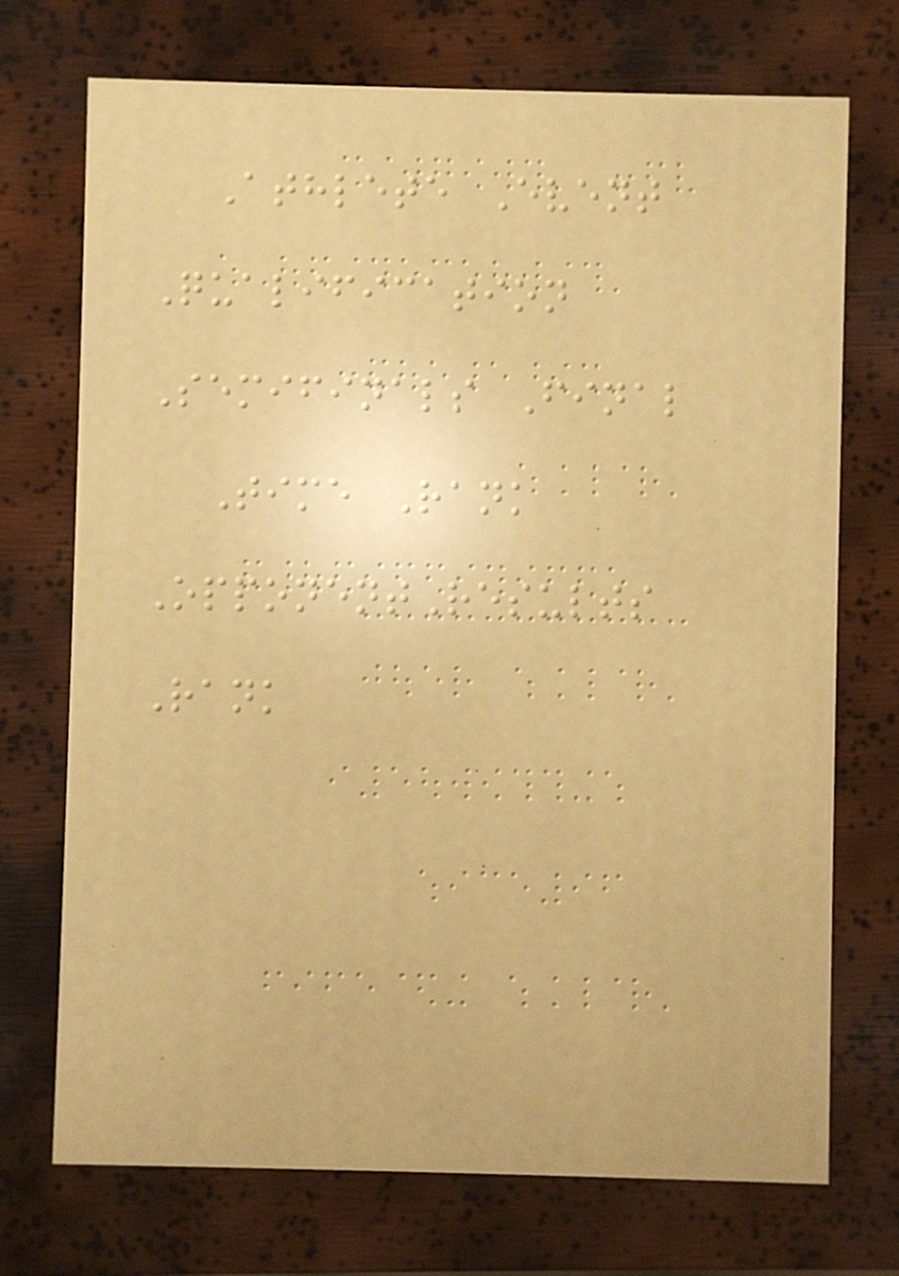Athlete Event
Qualification
Semifinals Final
Time Rank
OpponentResults
Rank
